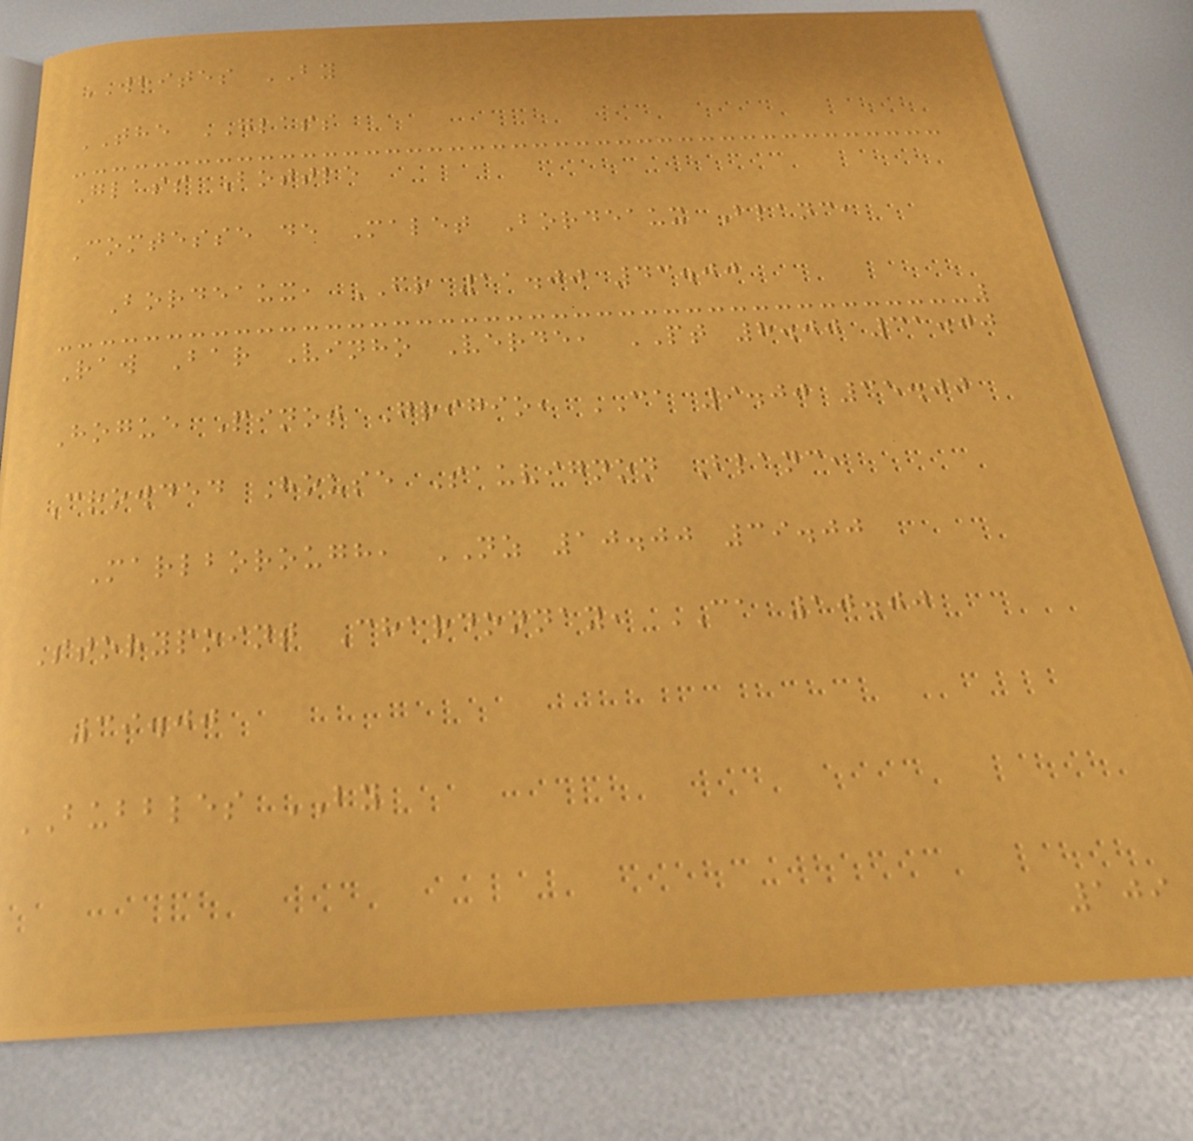WHITES BY
THE GLASS
Glass Bottle
Comtesse de Malet Bordeaux Blanc,
Bordeaux, FR 11.00 43.00
Raw Bar Vinho Verde, PT 8.00 31.00
Hogue Pinot Grigio, CA 9.00 35.00
Crowded House Sauvignon Blanc,
Marlborough, NZ 10.00 39.00
Storypoint Chardonnay, CA 10.00
39.00
BUBBLES BY
109
